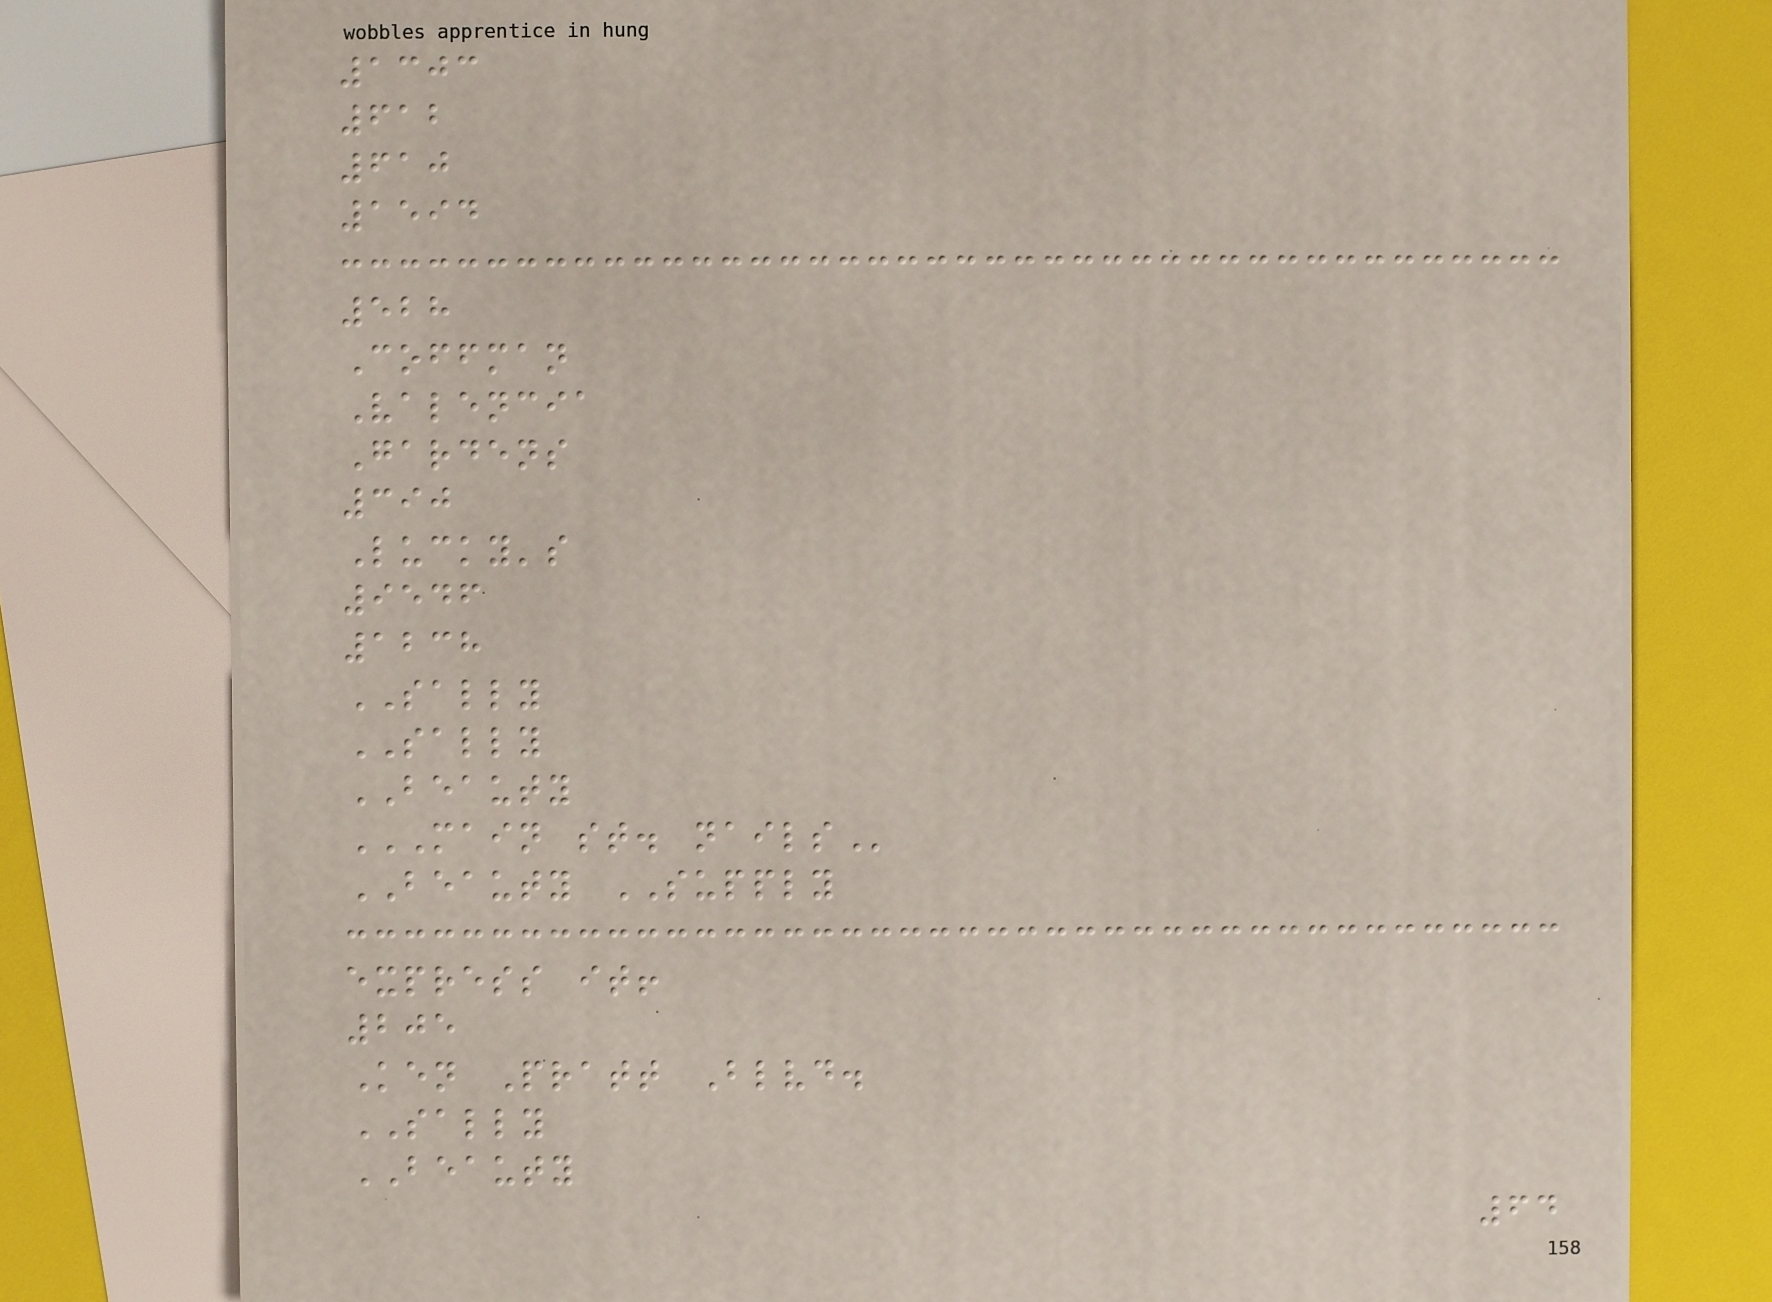1303
612
610
1594
528
Coffman
Valencia
Gardens
390
Lucky's
9546
1238
SALLY
SALLY
BEAUTY
MAIN ST. NAILS
BEAUTY SUPPLY
express it!
205
Ken Pratt Blvd.
SALLY
BEAUTY
64
